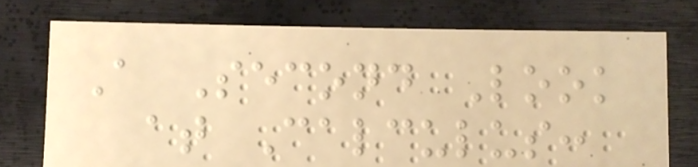A Second Look
at Calculus:
